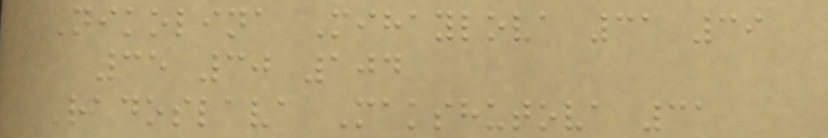Nikolina Mihaylova 31 39
35 30 104
Radoslava Makshutova 31
